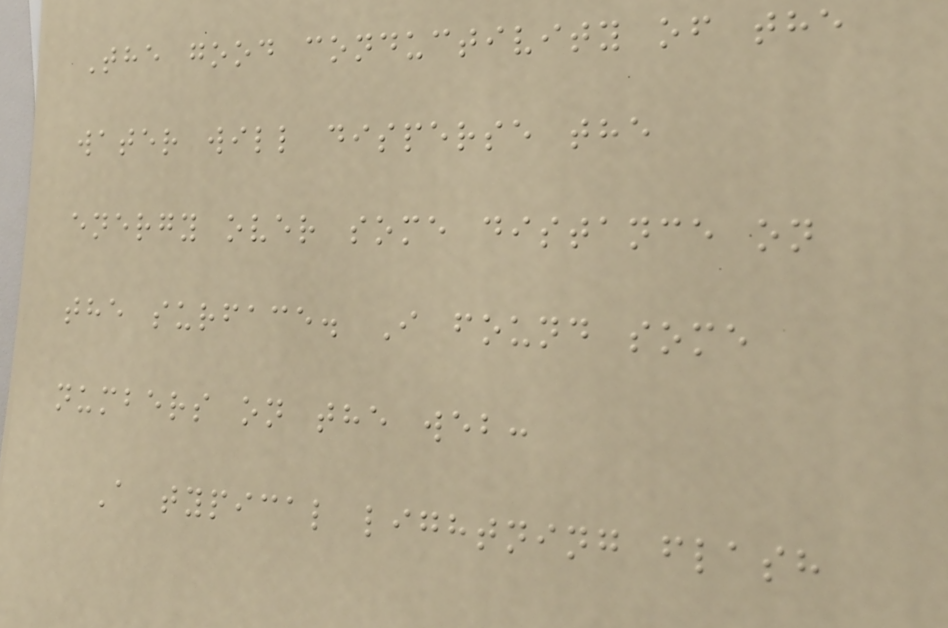The good conductivity of the
water will disperse the
energy over some distance on
the surface. I found some
numbers on the web:
A typical lightning flash
